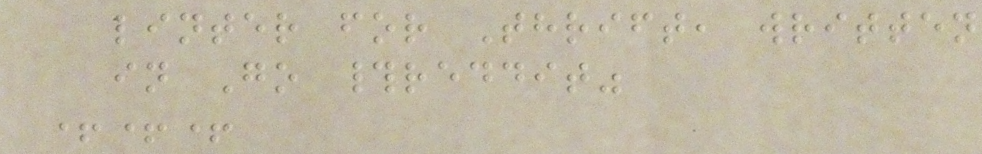linter for Thrift, written
in Go #reddit"
+++
